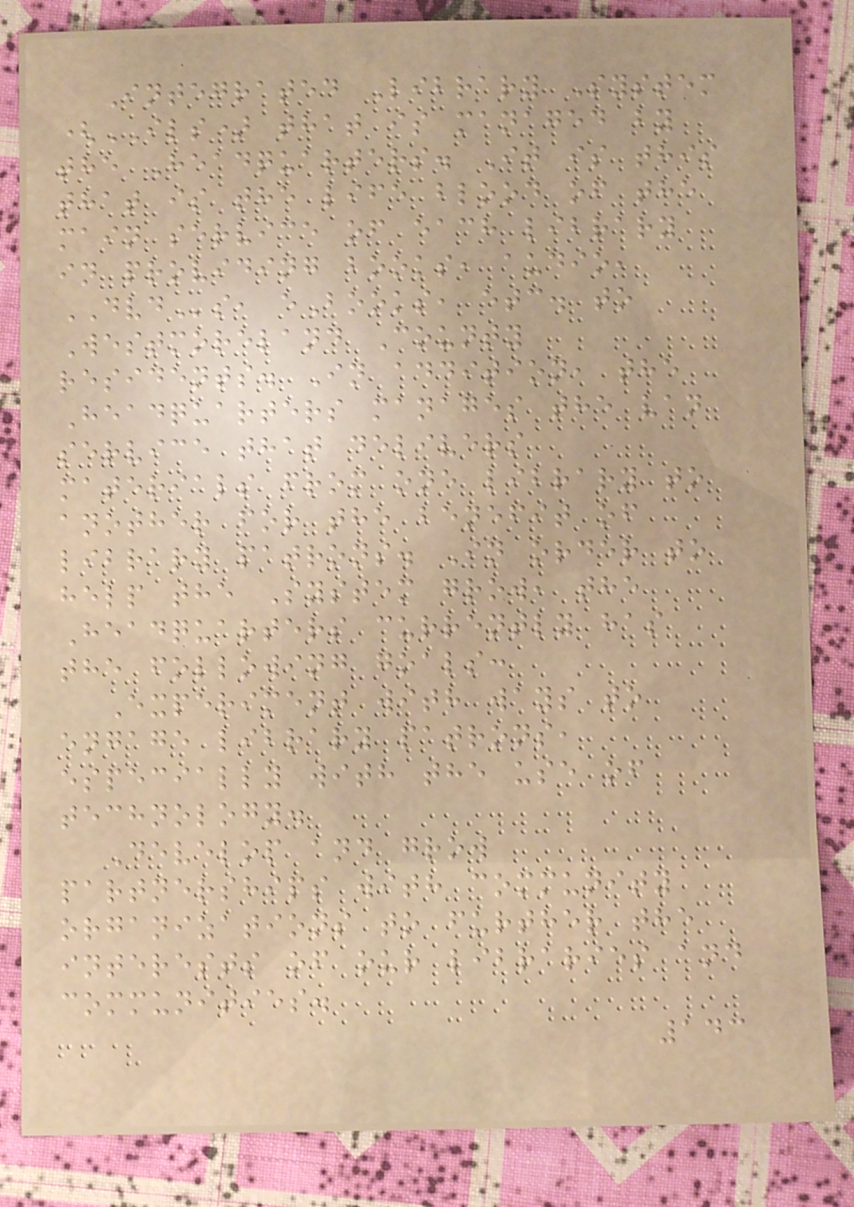Integrated Library System
(ILS) that is managed by
the Headquarters. It is this
that is the life blood of the
main service of each library
in providing books, audio,
DVDs, eBooks, etc. to
Westmoreland County
residents. In addition, the
Headquarters manages the van
service that delivers
materials from one library to
another for the benefit of
library patrons. In order to
help the System grow, the
Headquarters currently has
the following goals:
Experiment with ways to
engage library patrons,
especially with the use of
technology.
Develop and grow
partnerships with community
organizations to further the
interests of our libraries and
communities.
143
